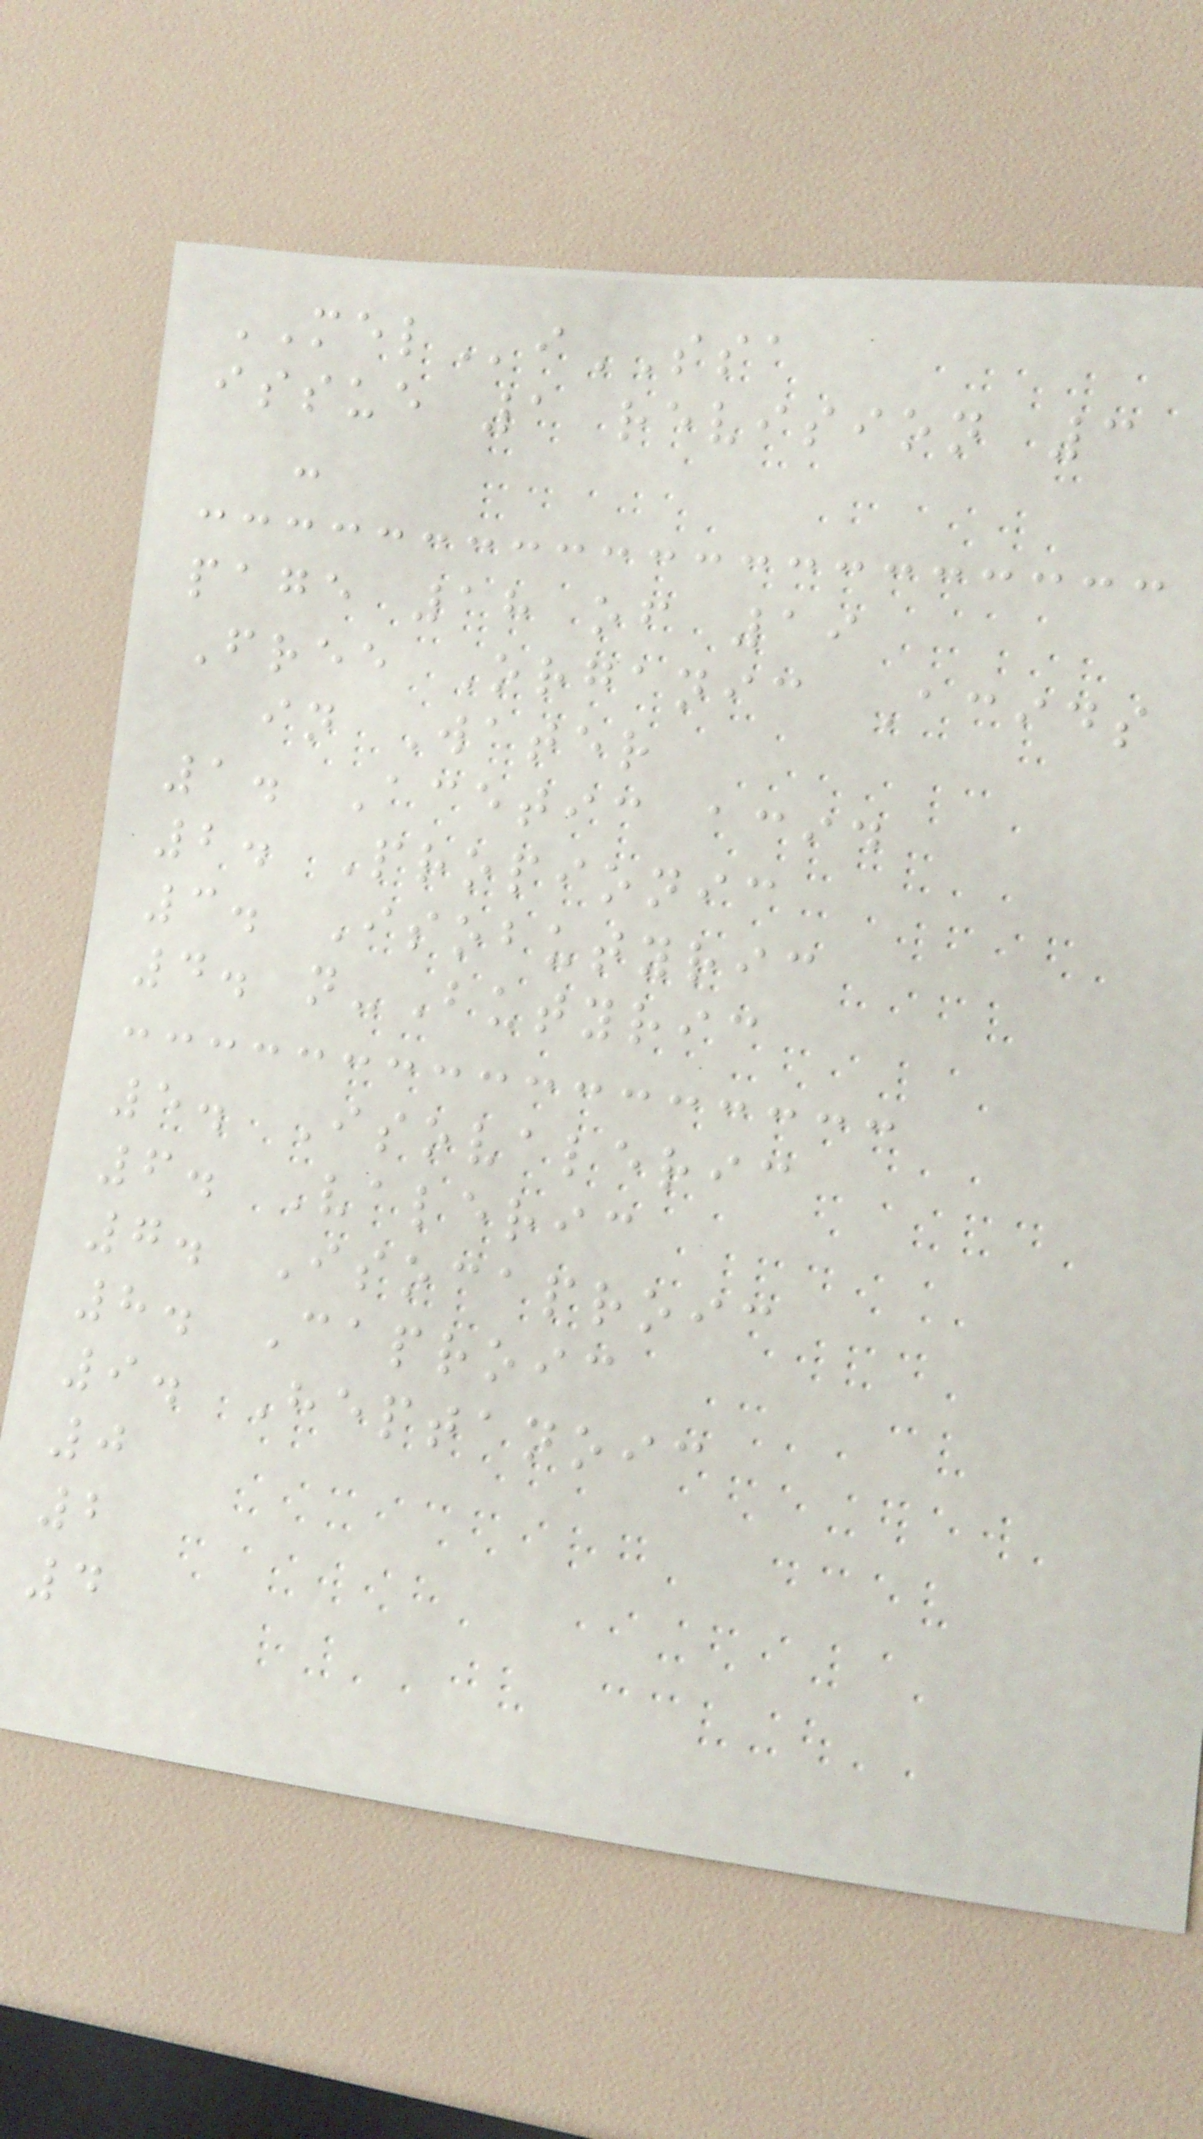MELiSSA
issue 1 revision 3
-
page 18 of 19
Free Organic Acids
in Water
1. Acetic acid
2. Propionic
3. Isobutyric
4. n-Butyric
5. Isovaleric
6. Valeric
7. Isocaproic
8. Caproic
9. Heptanoic
0
2
4
